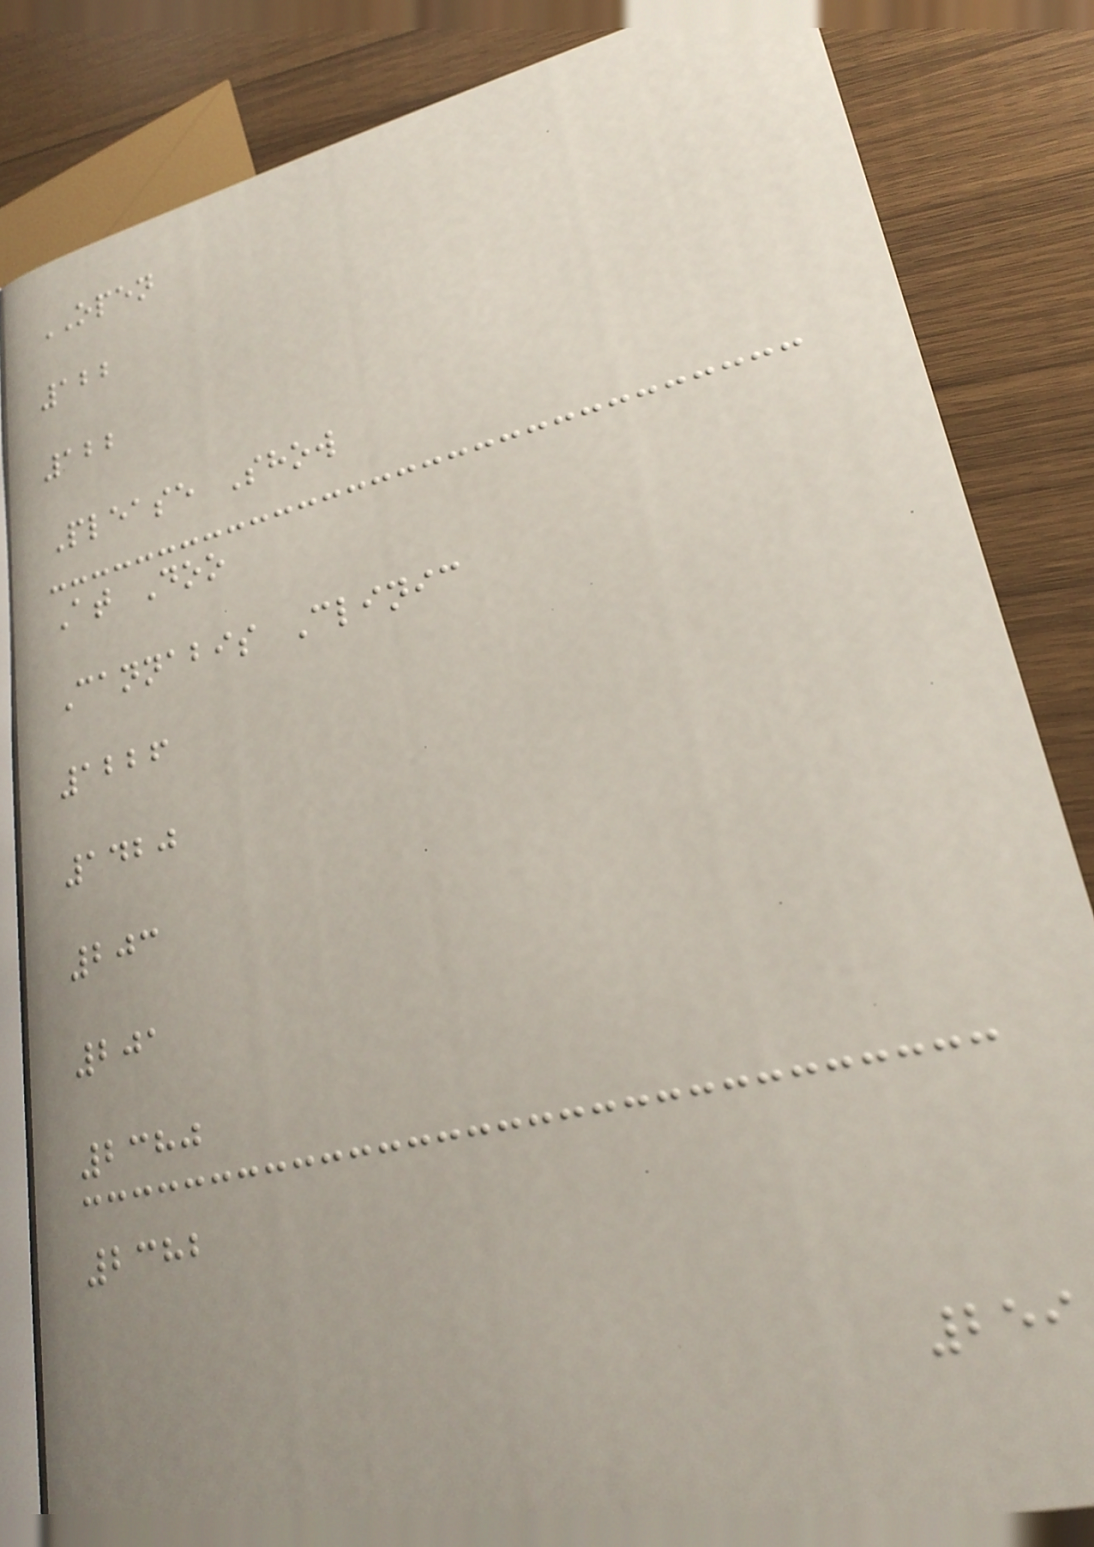OPEN
122
122
Please Show
At Doo
Cannabis Clinic
1226
1420
203
201
2380
2382
259
